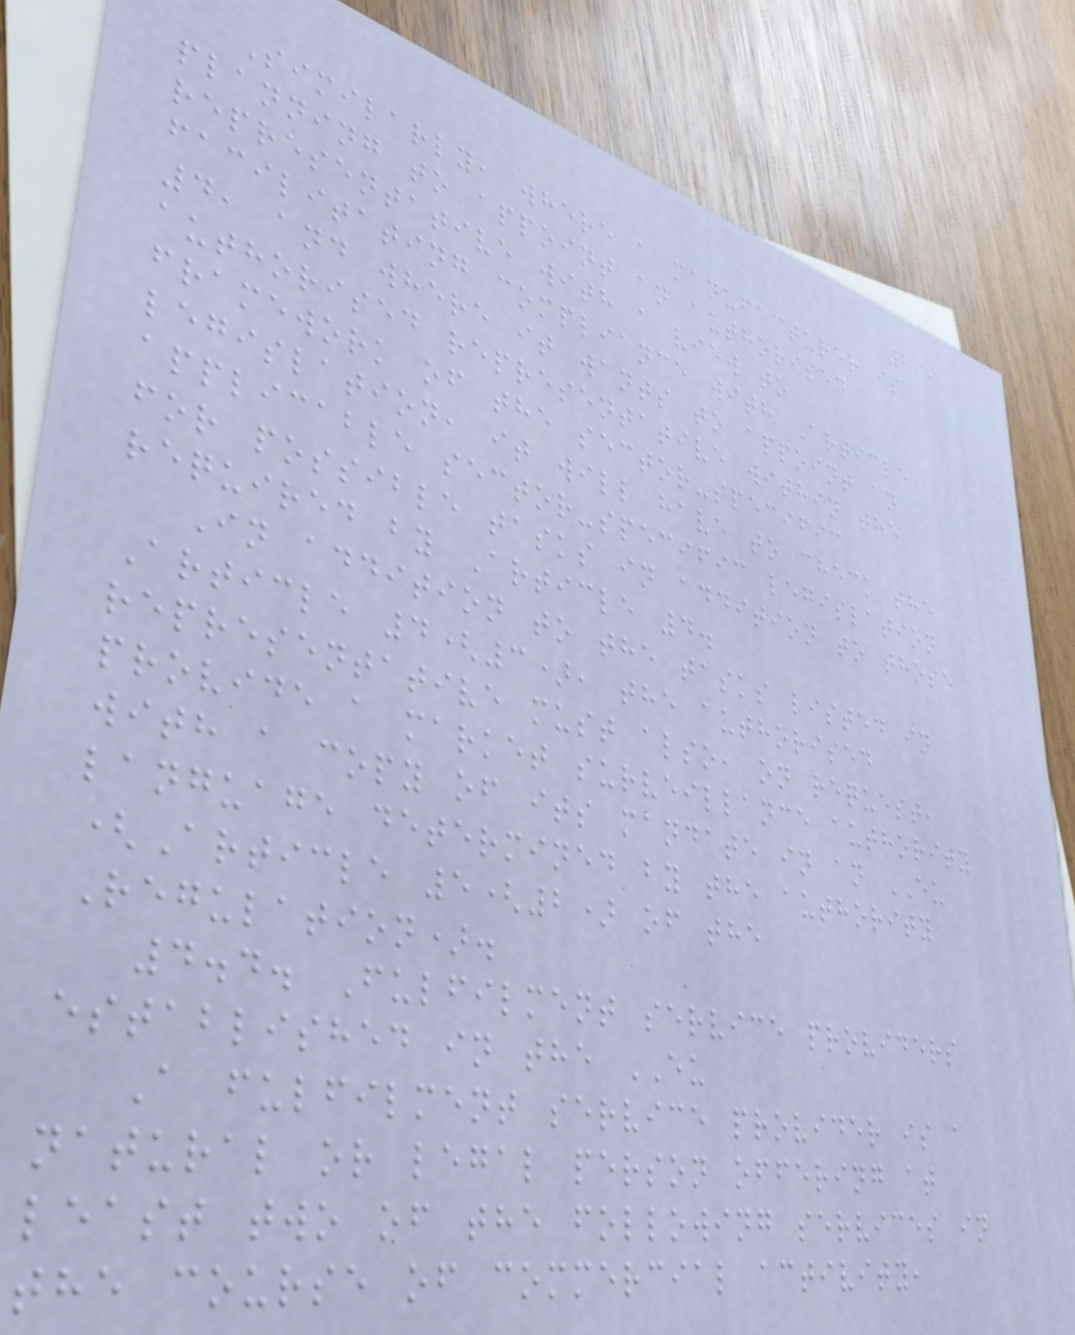299
Similarly, where a manufacturer is
planning to appoint an authorised
representative with a view to
facilitating compliance with Article
4, and where it wants to appoint an
authorised representative within the
framework of the sector-specific
legislation, it will have to check the
applicable sector-specific legislation
for possible tasks in addition to those
required by Article 4.
In addition to the tasks listed in
Article 4(3), the authorised
representative must also, on request,
provide a market surveillance authority
with a copy of its mandate in an EU
language determined by the authority
(Article 5(2) of the
Regulation).
4.4. Fulfilment service providers
established in the EU
A fulfilment service provider is a
natural or legal person offering at
least two of the following services in
the course of commercial activity,
